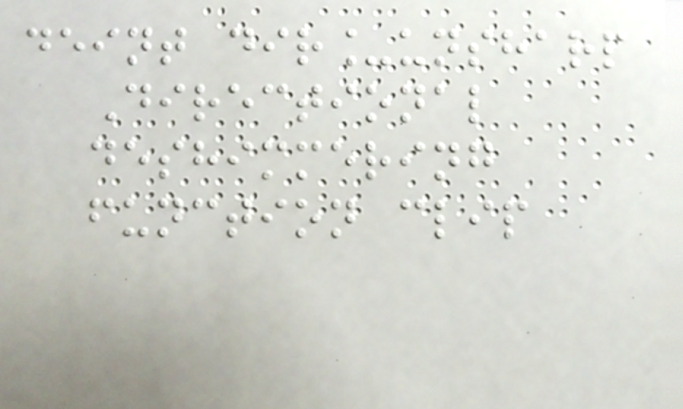deint dir_unsharp
Directional
deshimmering
function clip
